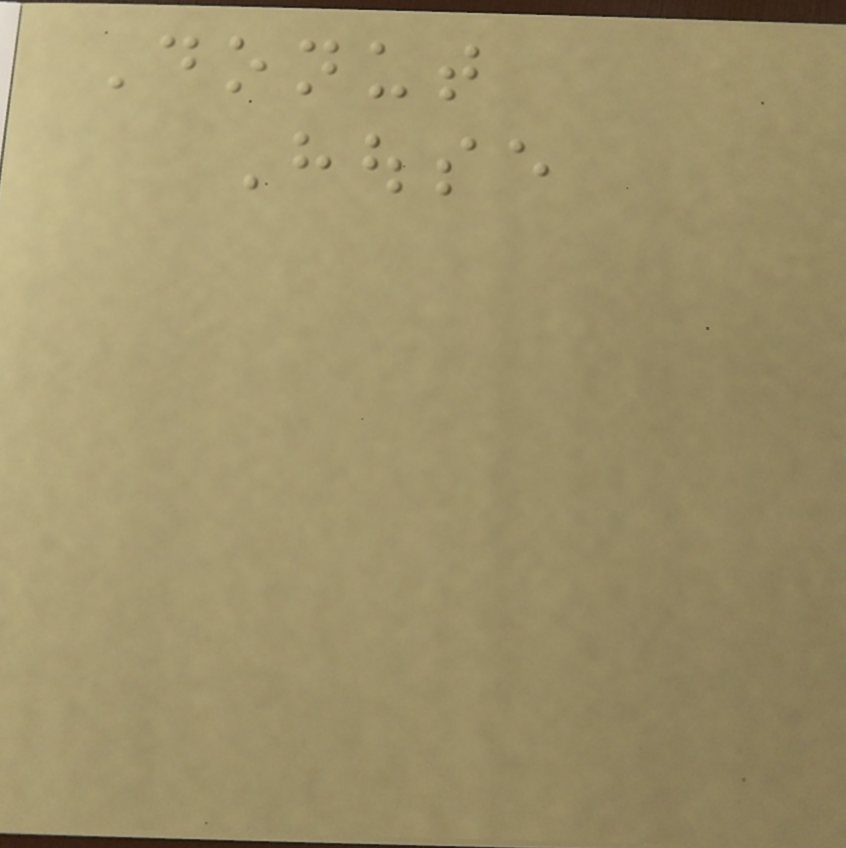Donut
House
